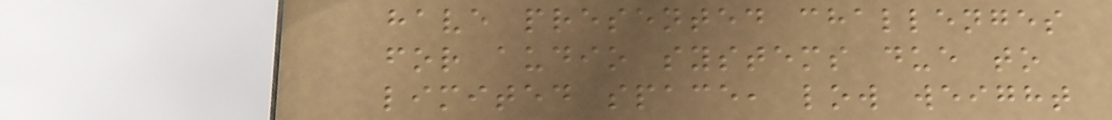have presented challenges
for audio systems due to
limited space, low weight
